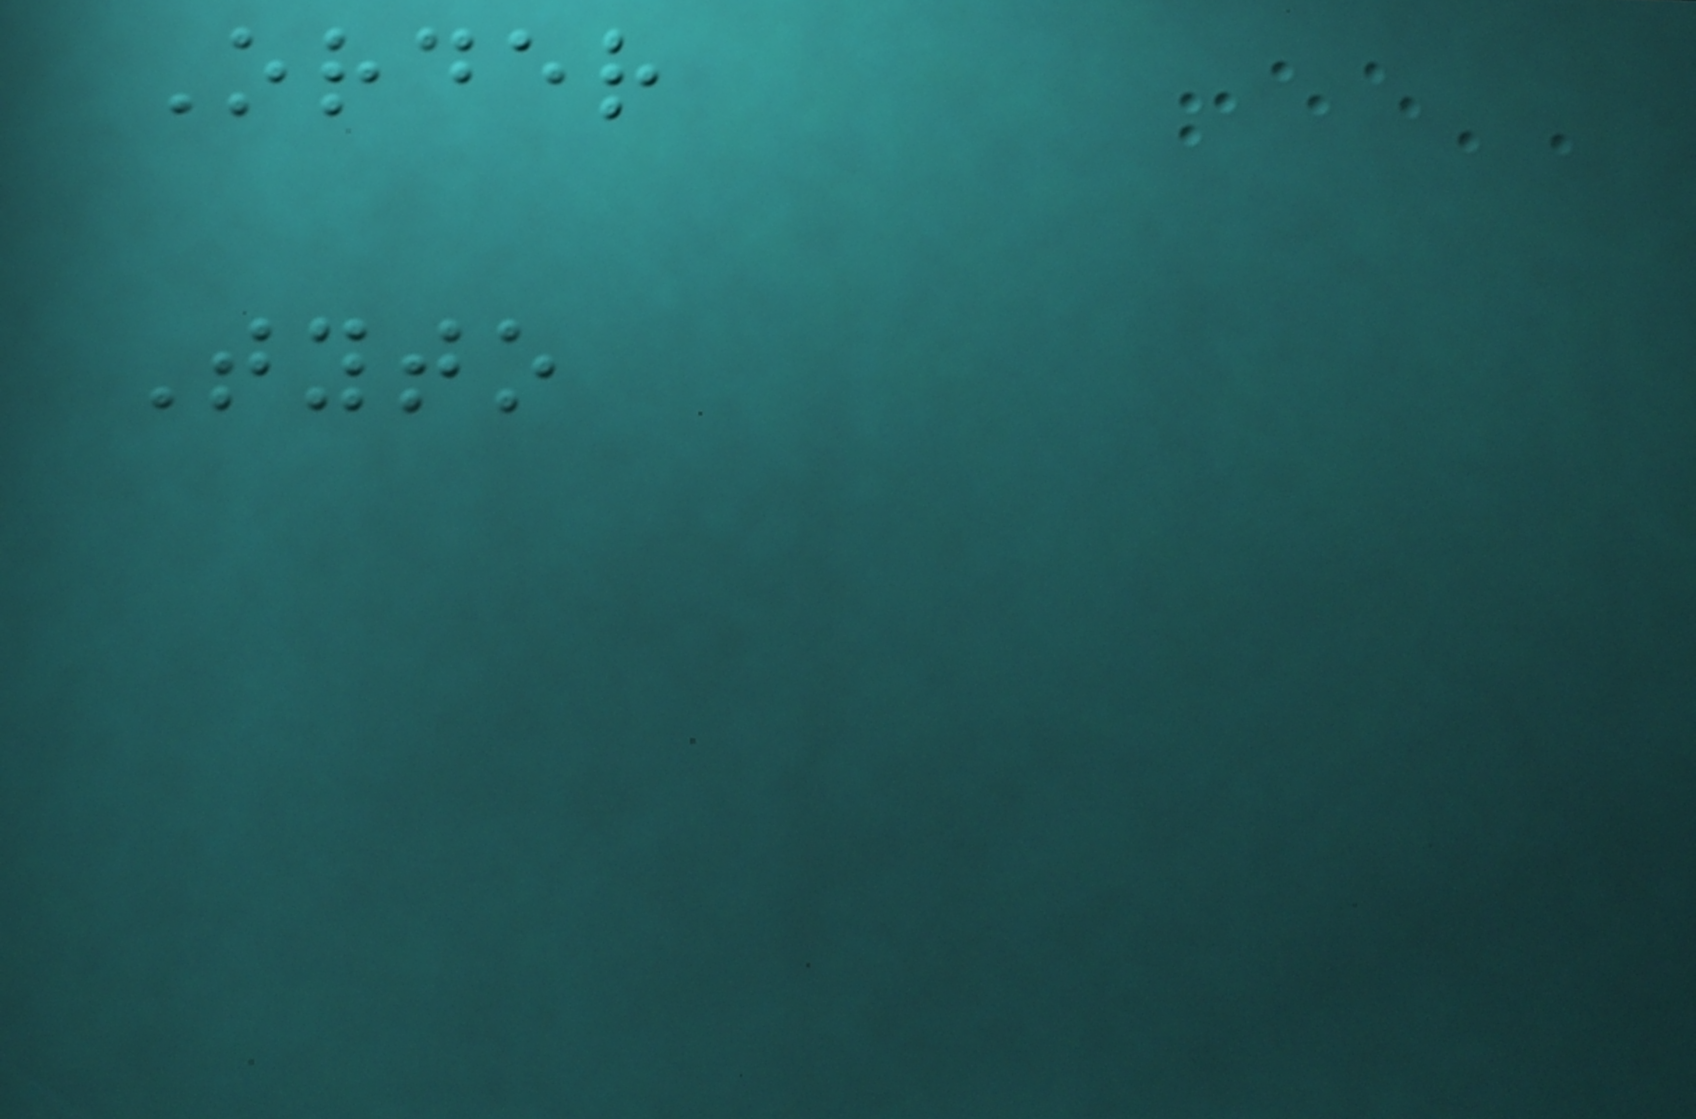Order
Tyto
